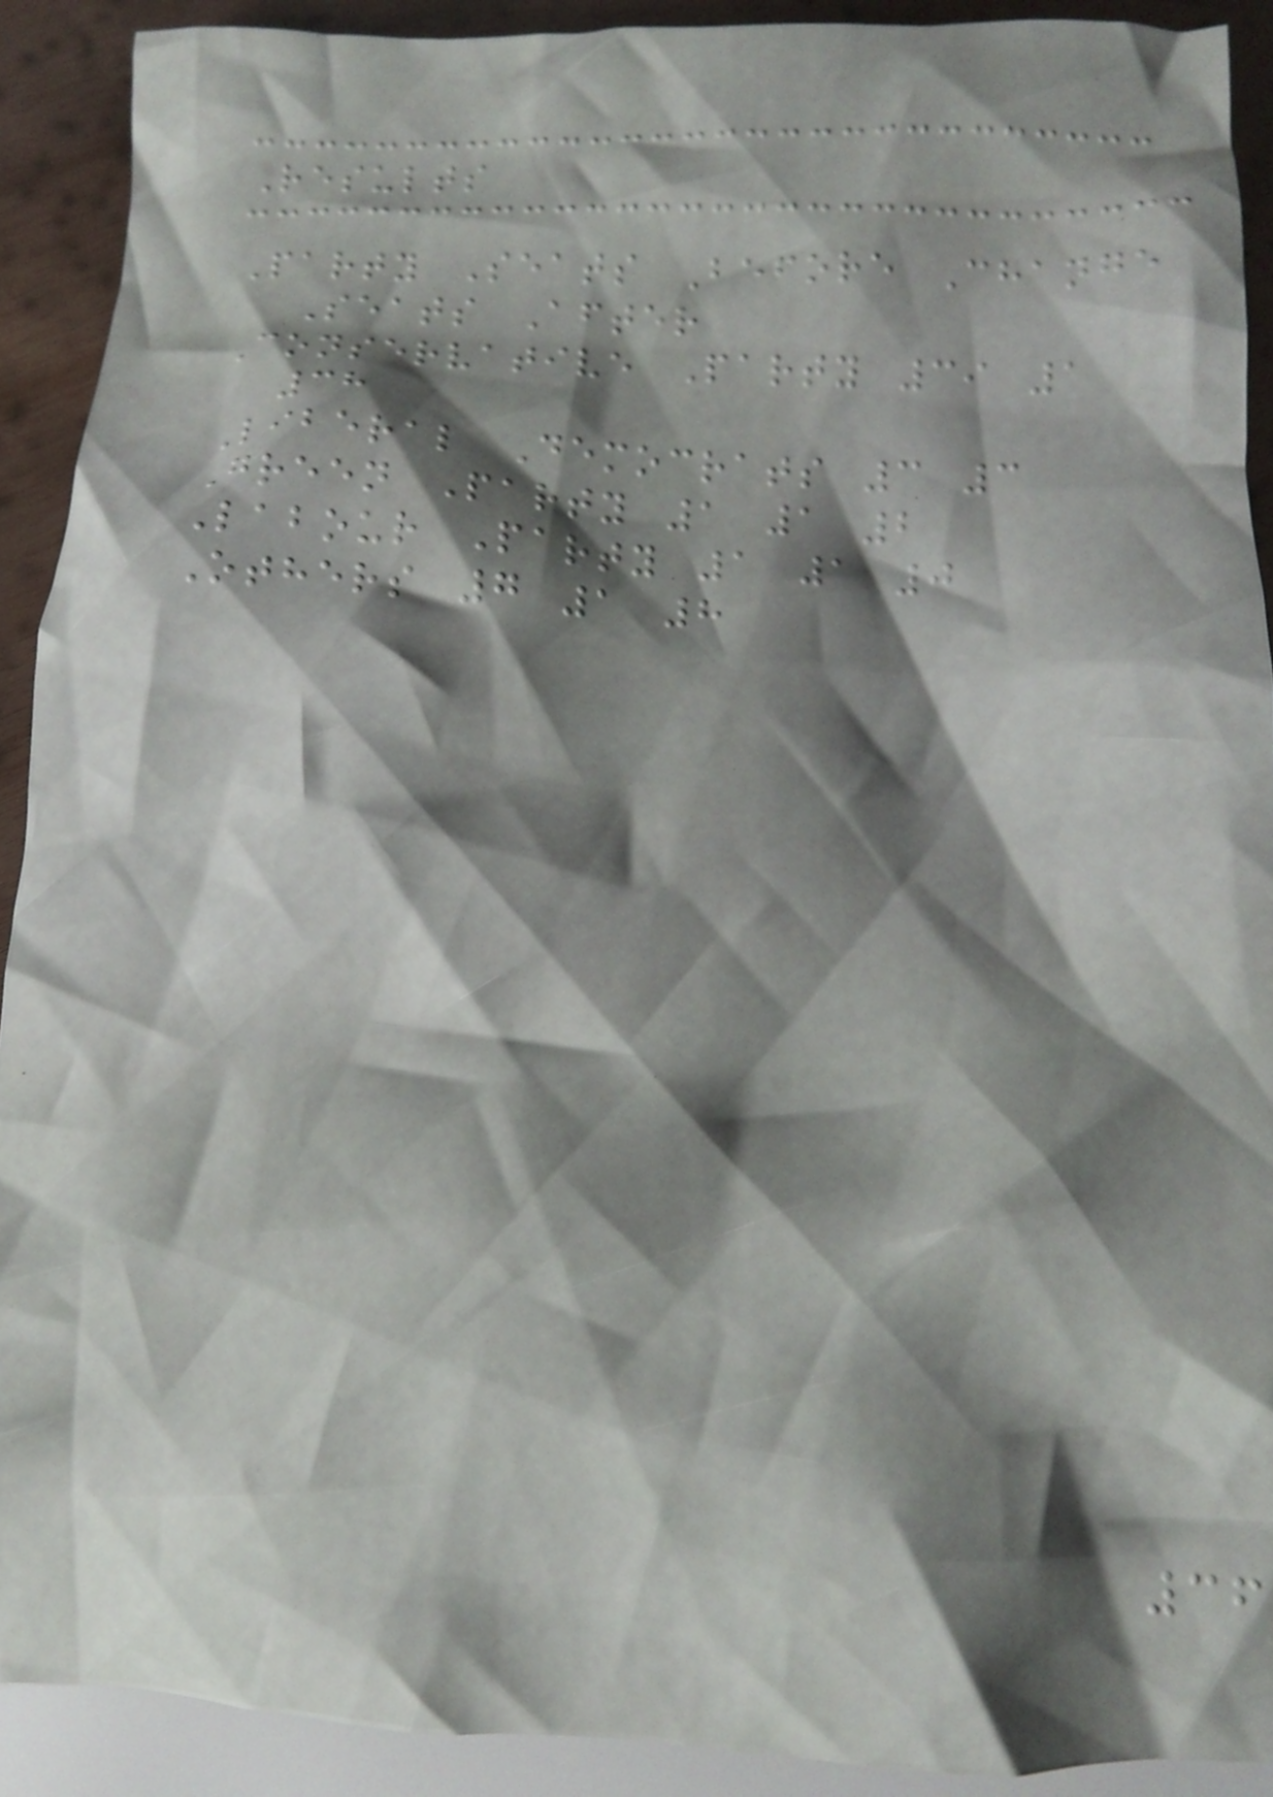Results
Party Seats Before Change
Seats After
Conservative Party 39 1
38
Liberal Democrats 3 3
Green Party 1 1 2
Labour Party 1 1 0
Others 7 1 8
36
